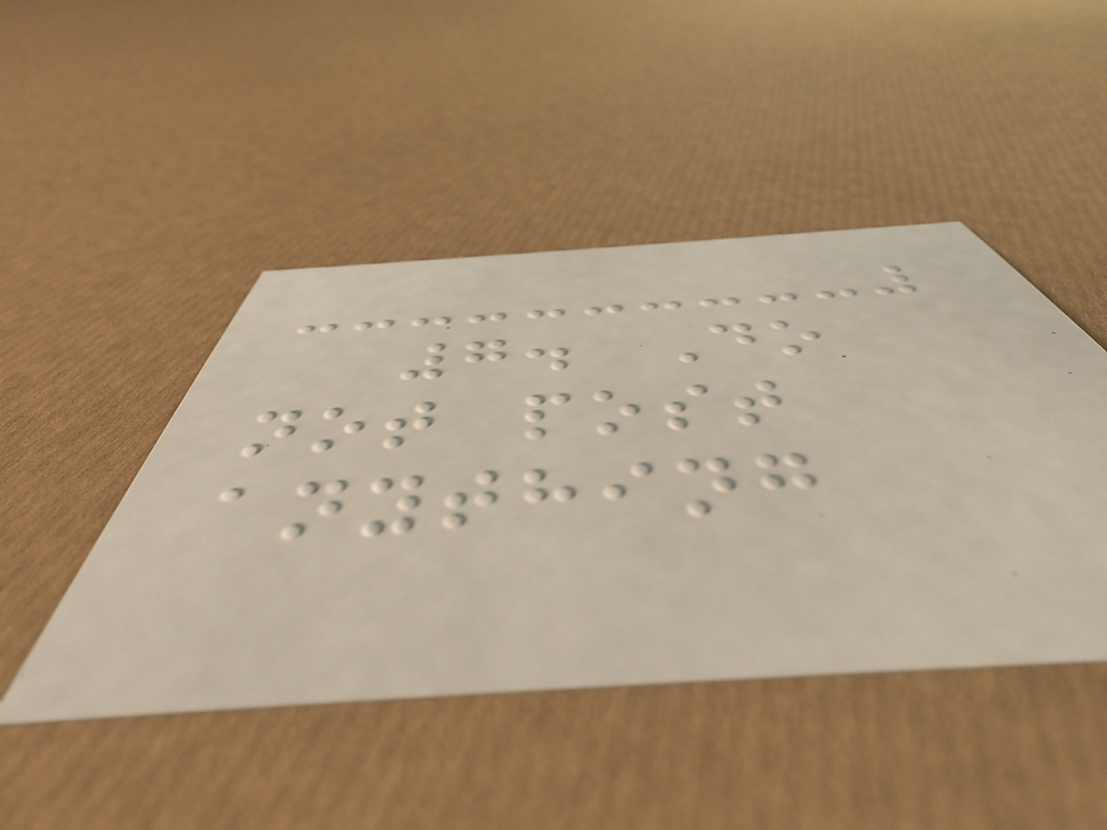7. Do
not post
anything
